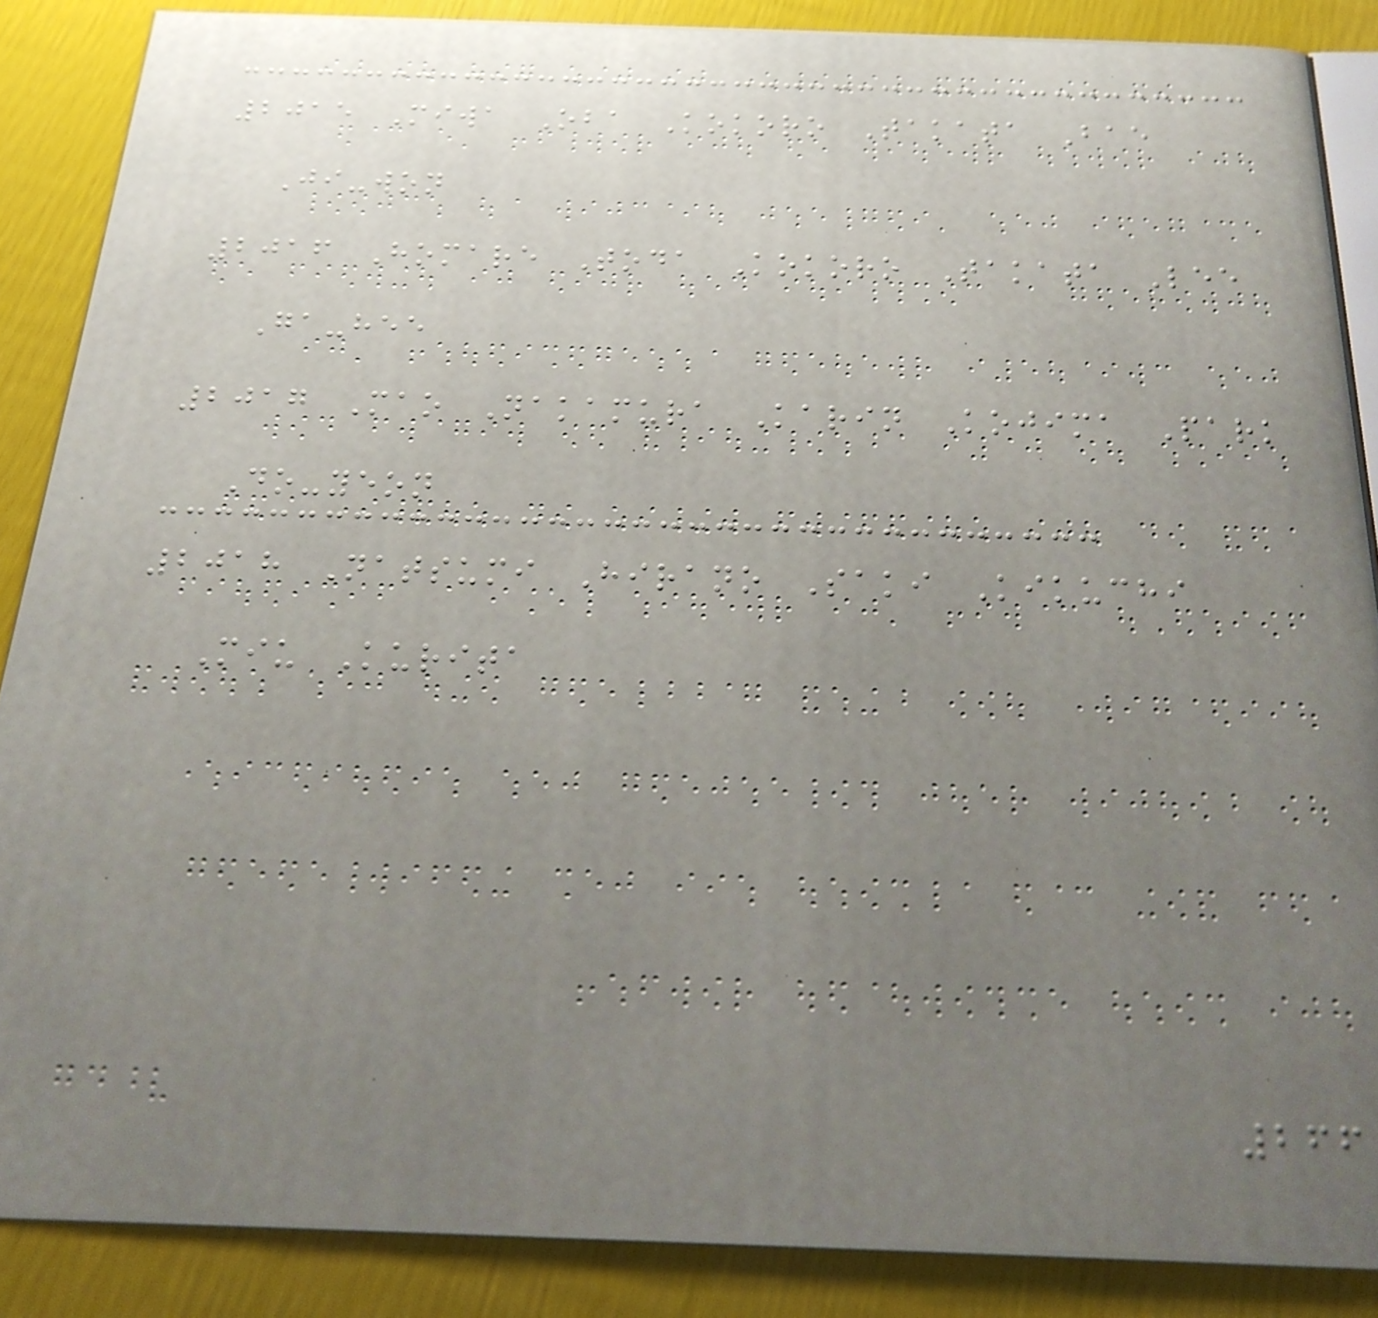2015 Miwa Oba Kokoro Takata Bae
Ji-won
2016 Homare Toda Kokoro Takata Lee
Ga-hee
2017 Mao Nakamura Karin Kojima Park
Do-yeon
2018 Natsumi Hirano Saki Kikuchi
Miu Kurita
266
